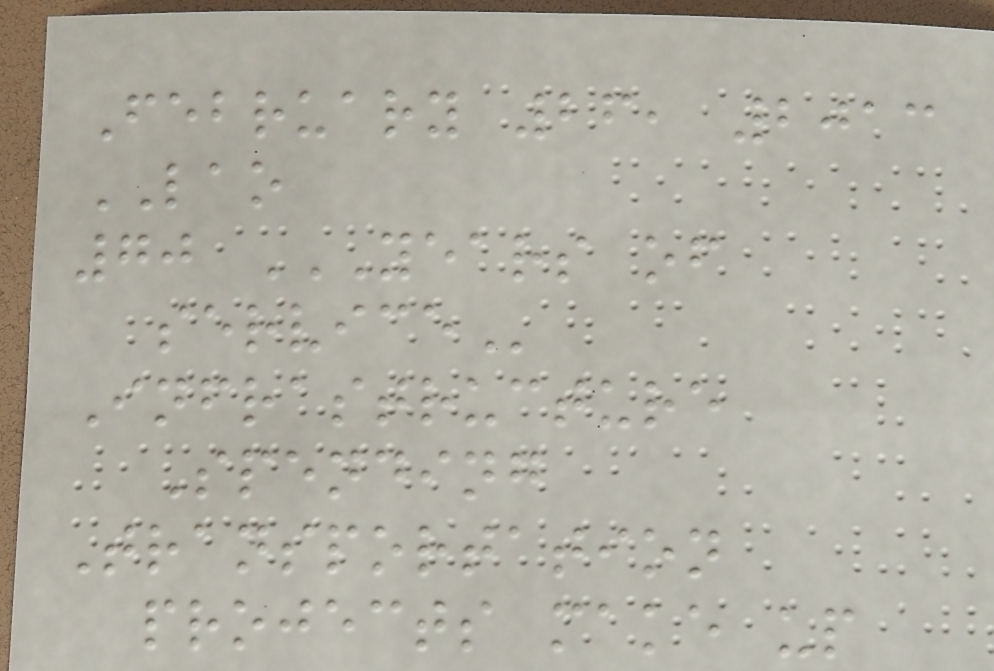February 26, 2013
LAO
70 YEARS OF
SERVICE
Infrastructure
Spending
Transportation
projects make up
